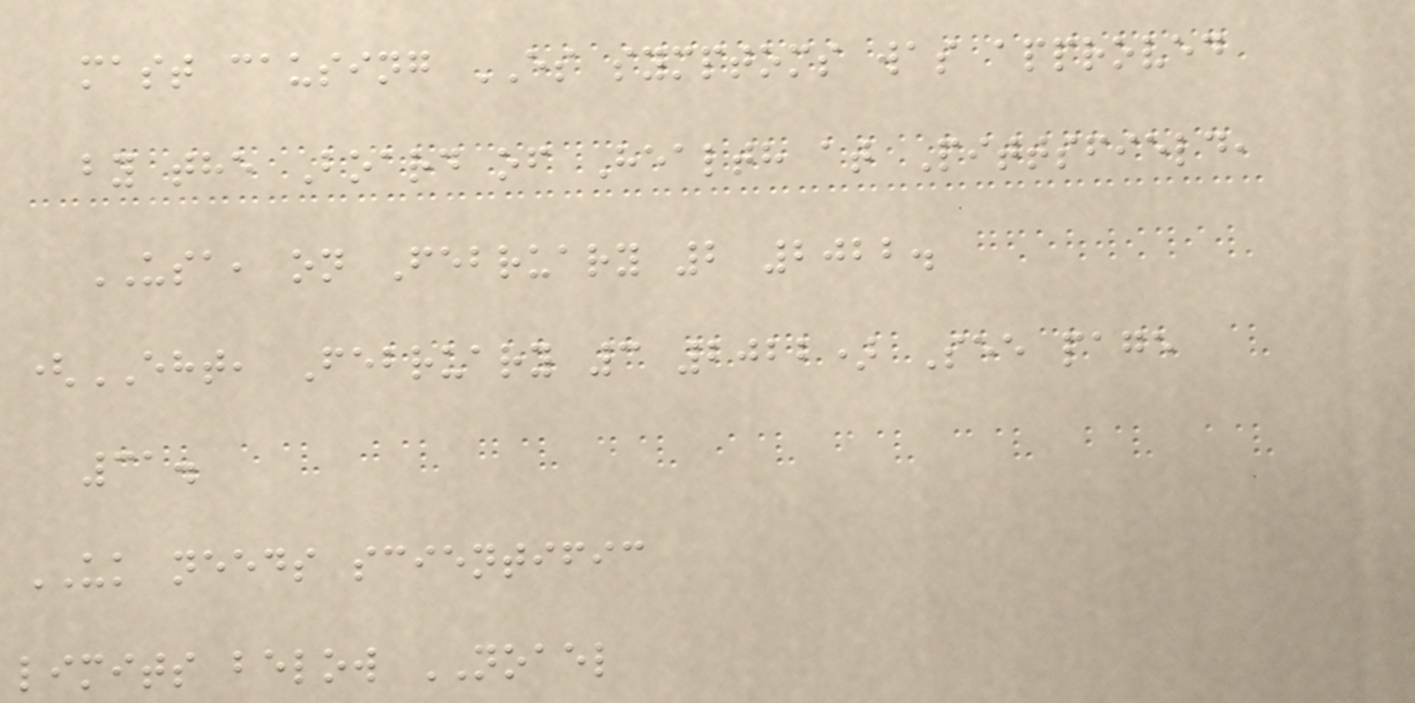mast causing ES symptoms was approved
by the Board of Health at Pittsfield,
USA, on February 2 2022.
(EHT, February 3 2022) See page
31.
UK needs scientific
limits below NOAEL
